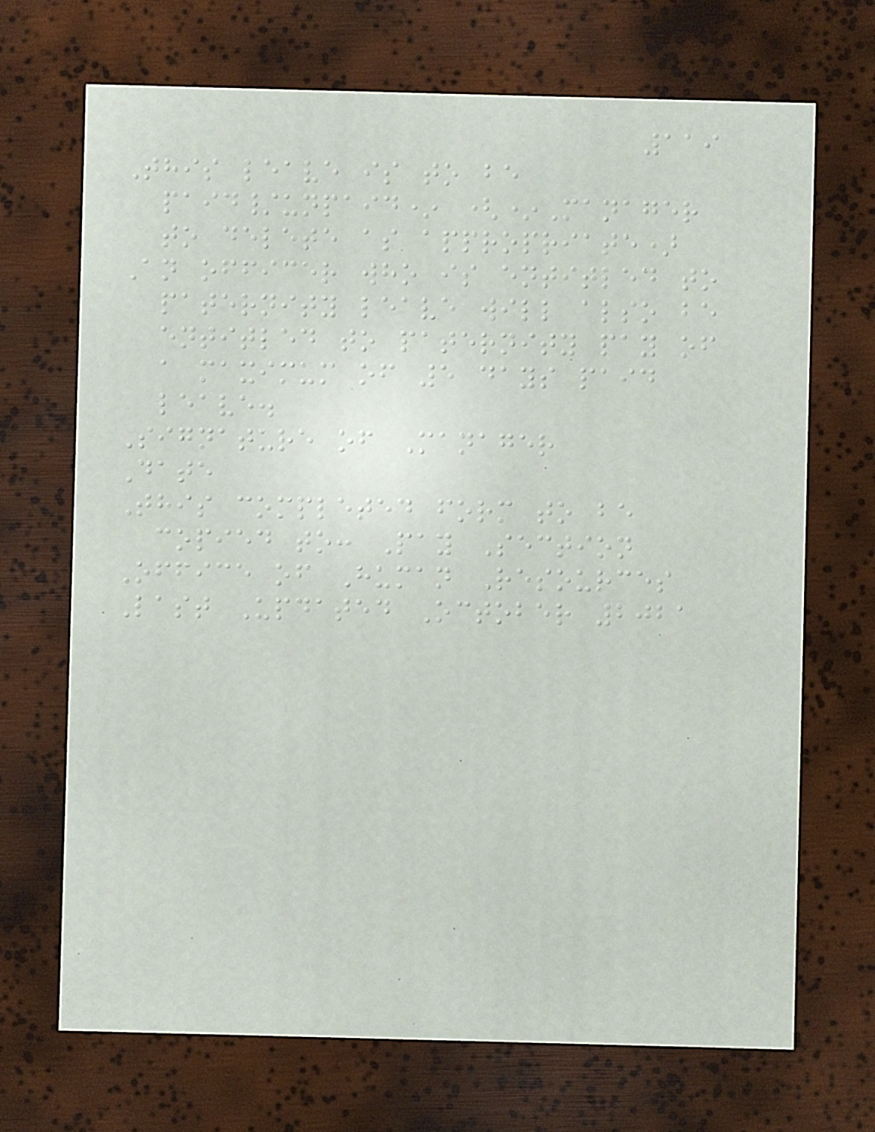119
This leave is to be
paid/unpaid* (*Manager
to delete as appropriate)
An officer who is entitled to
paternity leave will also be
entitled to paternity pay of
a maximum of 5 days paid
leave.
Signature of Manager
Date
This completed form to be
copied to: Pay Section
Office of Human Resources
Last Updated October 2021
